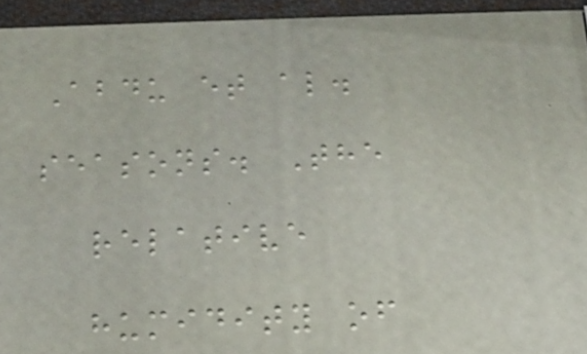Abdu et al.
seasons. The
relative
humidity of
